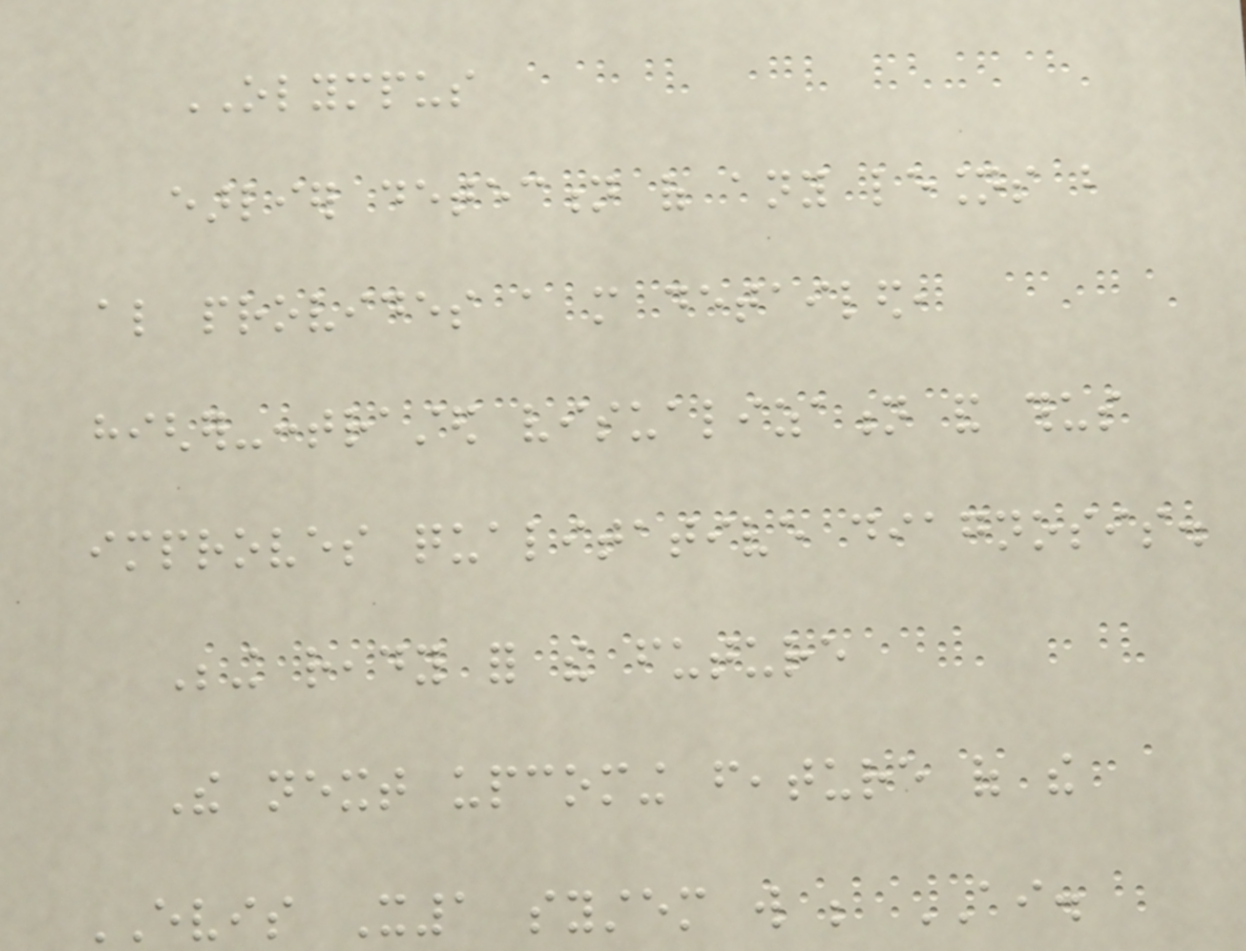OLYMPUS
earlier detection of any lesions but
also provides a more detailed,
higher-contrasted visualization and thus
improves qualitative diagnosis.
Being ready for the future
The next upcoming feature of the
EVIS X1 system will be AI.
